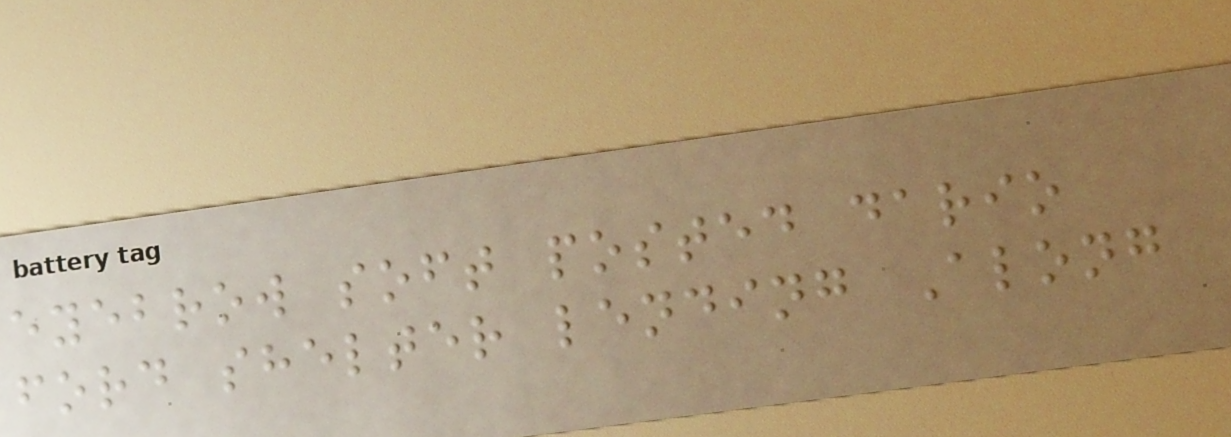eyebrow soft posted dario
ford shelter lending Along
